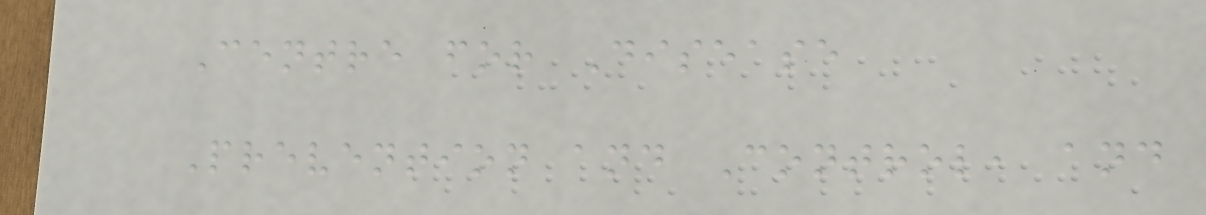Centre for Disease
Prevention and Control, and
